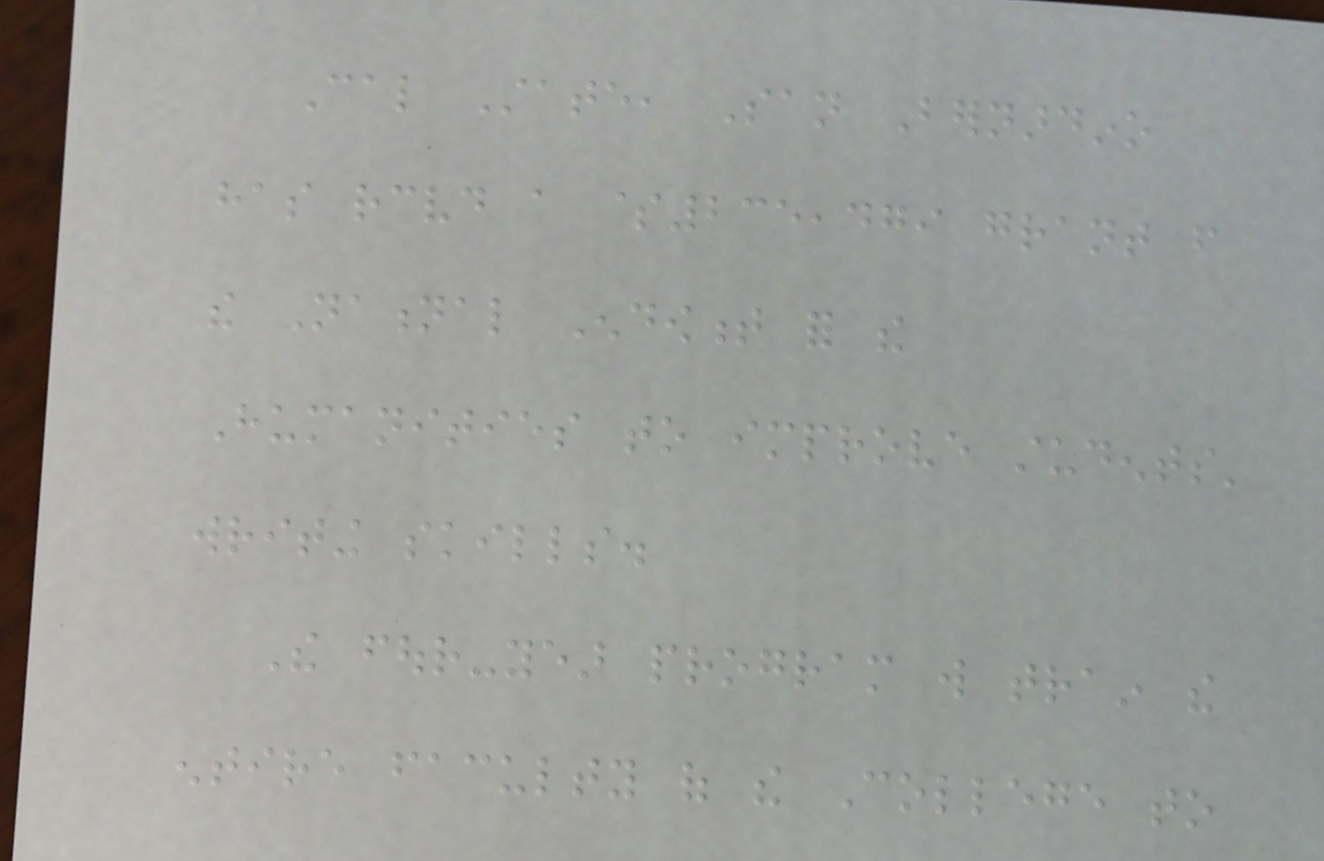Cal State, San Bernardino
has received a $235,479 grant from
the National Endowment for the
Humanities to improve students'
writing skills.
The four-year program will train the
entire faculty of the College to
